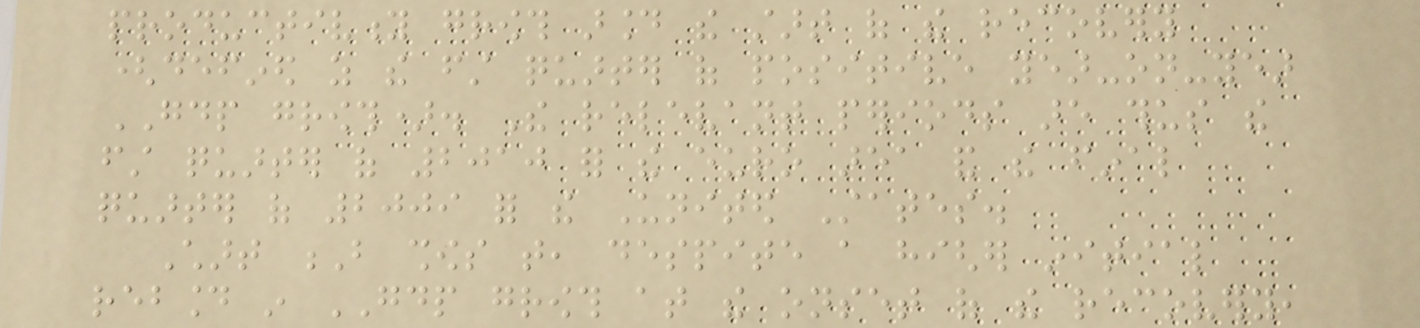productivity growth around the start of the recovery
(defined as the first quarter of positive year-on-year
GDP growth). The relevant periods are thus the
first quarter of 2010 for the euro area and the final
quarter of 2009 for the United States.
Chart B shows that, despite a higher initial
rebound in GDP growth at the onset of the recovery,
